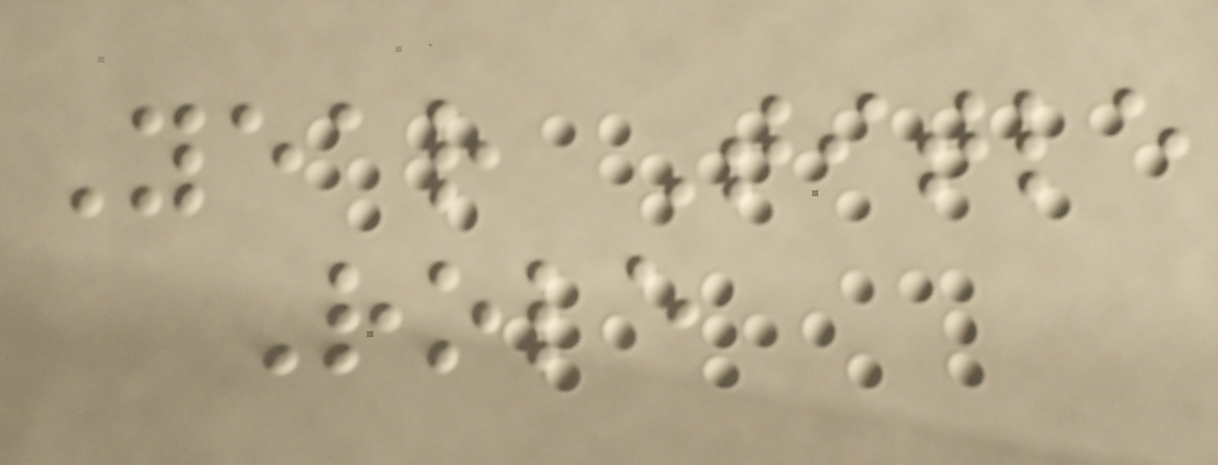Year Title
Role
